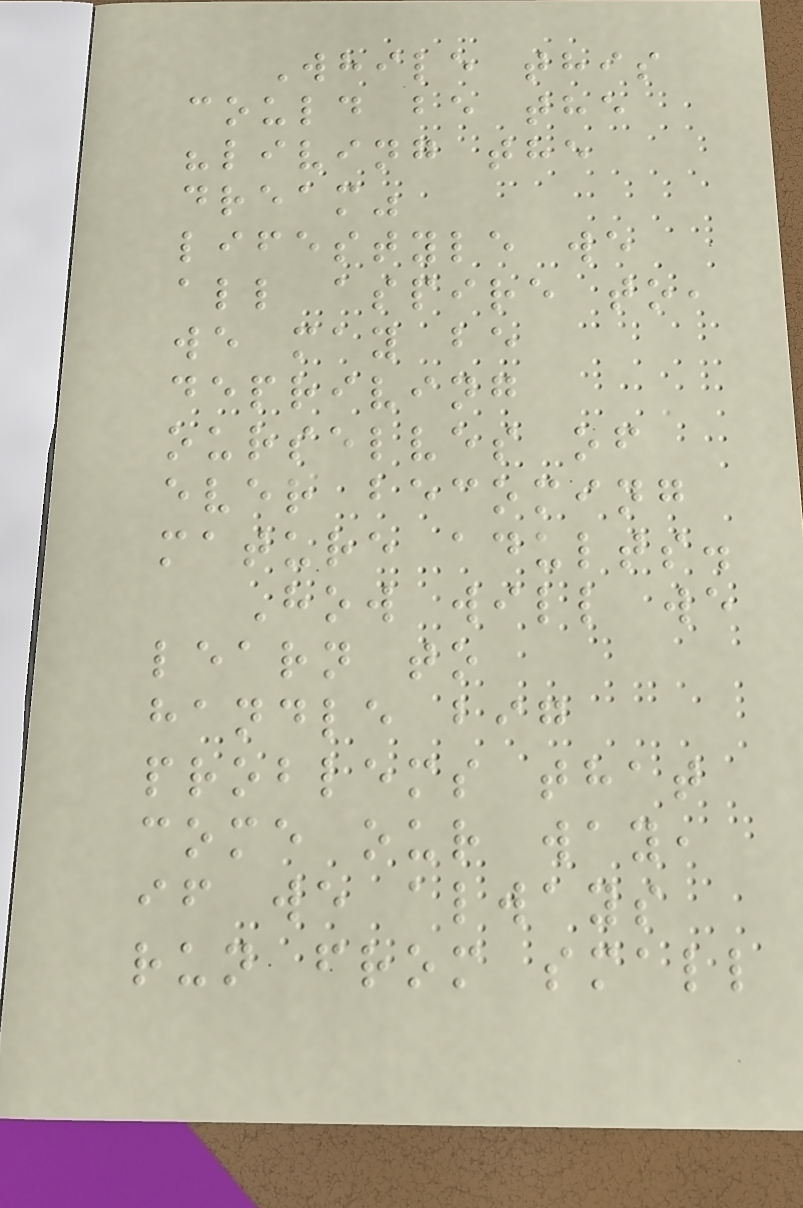While this
could be the
"living the
dream"
lifestyle we
all aspire to,
we may be
depriving
ourselves of
ever becoming
mature adults.
How will we
learn to
handle big
problems that
come our way,
if we always
run from small
